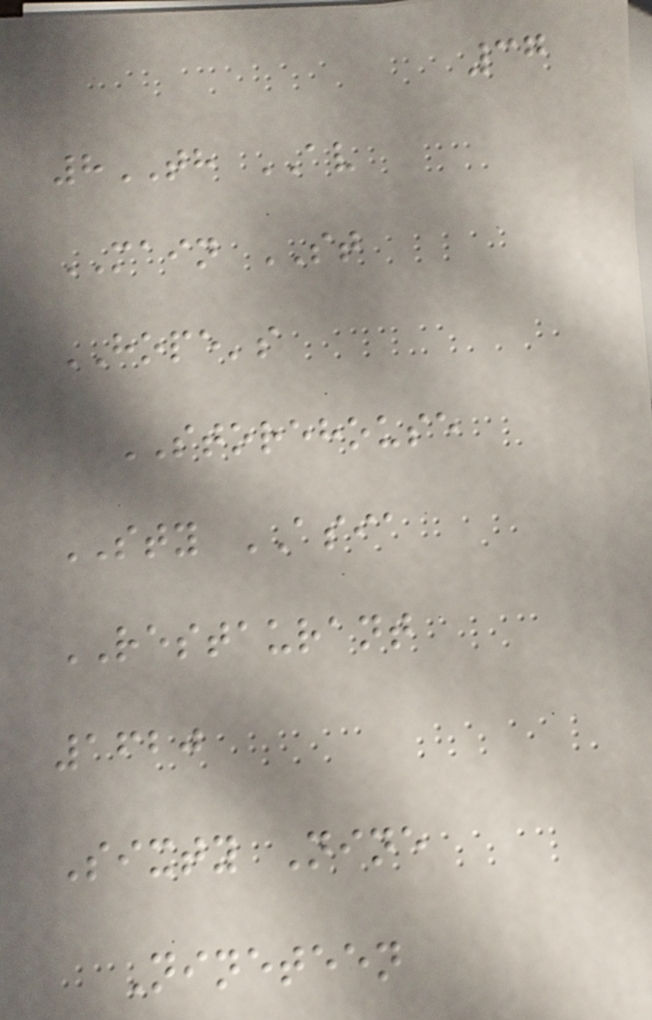37
8TH AV
MAIN ST
HOPE's
STOREHOUSE
STY ASIA
RESTAURANT
1620
Sixty Nine
Nineteen
